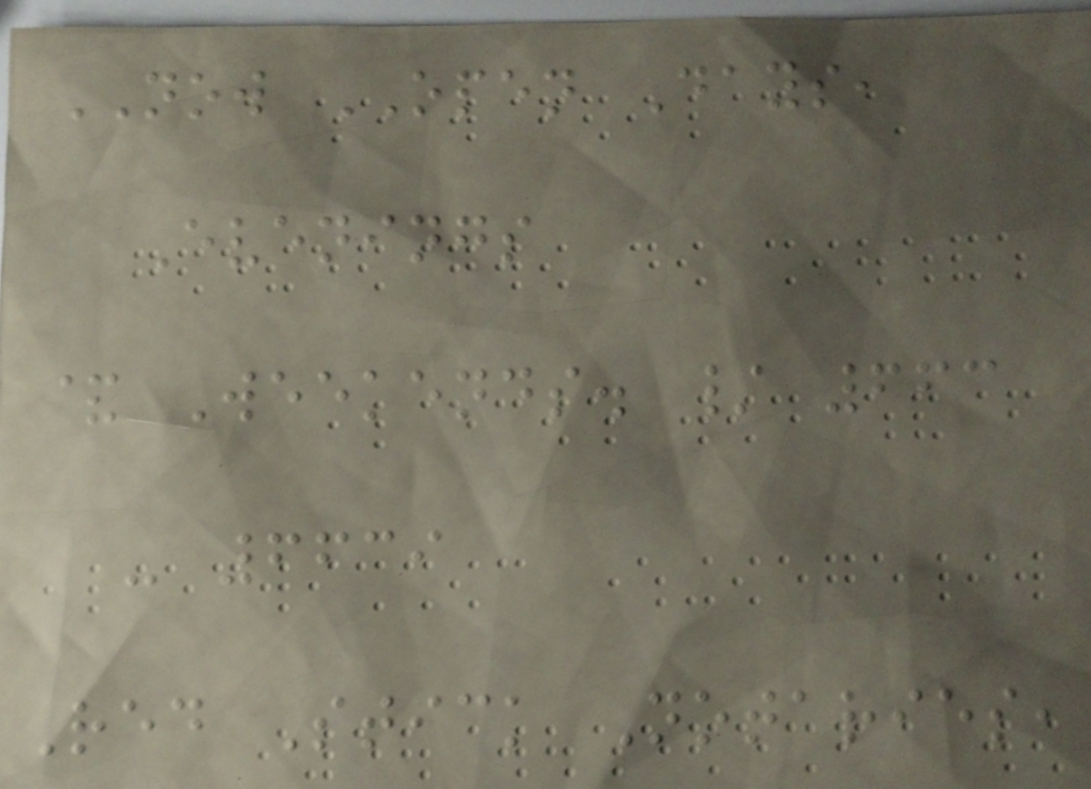NOW OPEN Days,
Evenings
& Weekends. / 663
- 6639
Red Stick Notaries,
